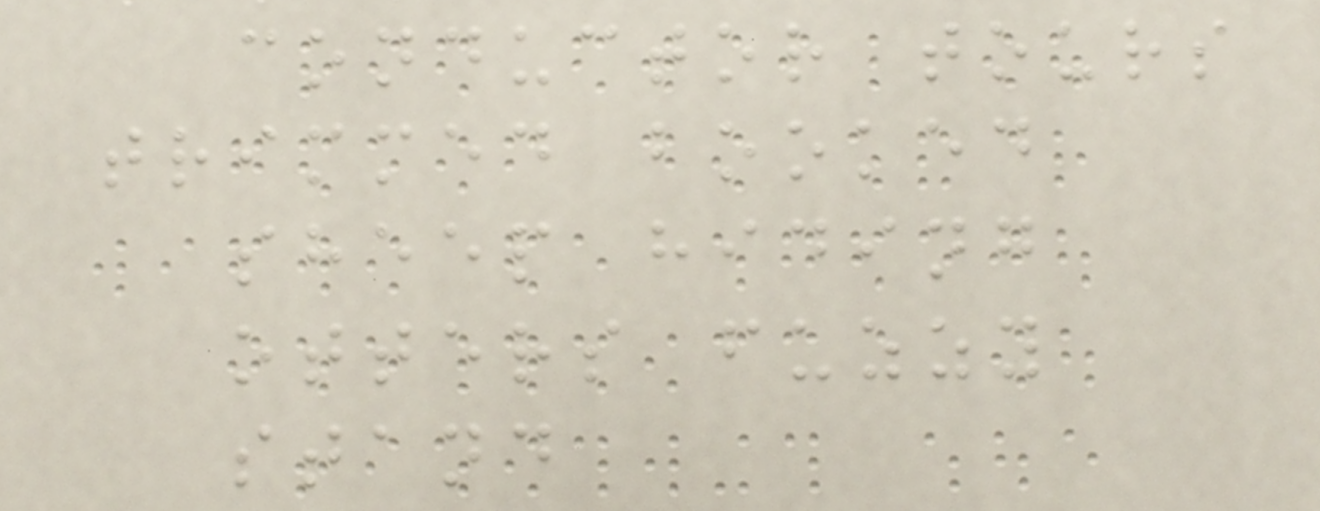conductor tours
trimmed booked
sheep hiding
otters fuzzy
stand
